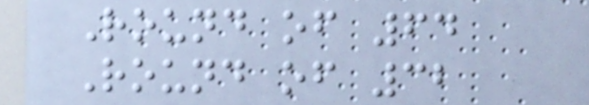Round of 64
Round of 32
